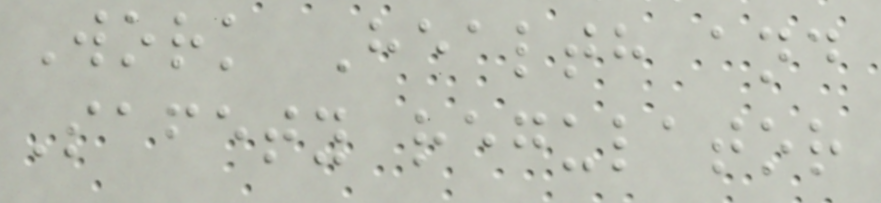Work Health and
Safety regulator
